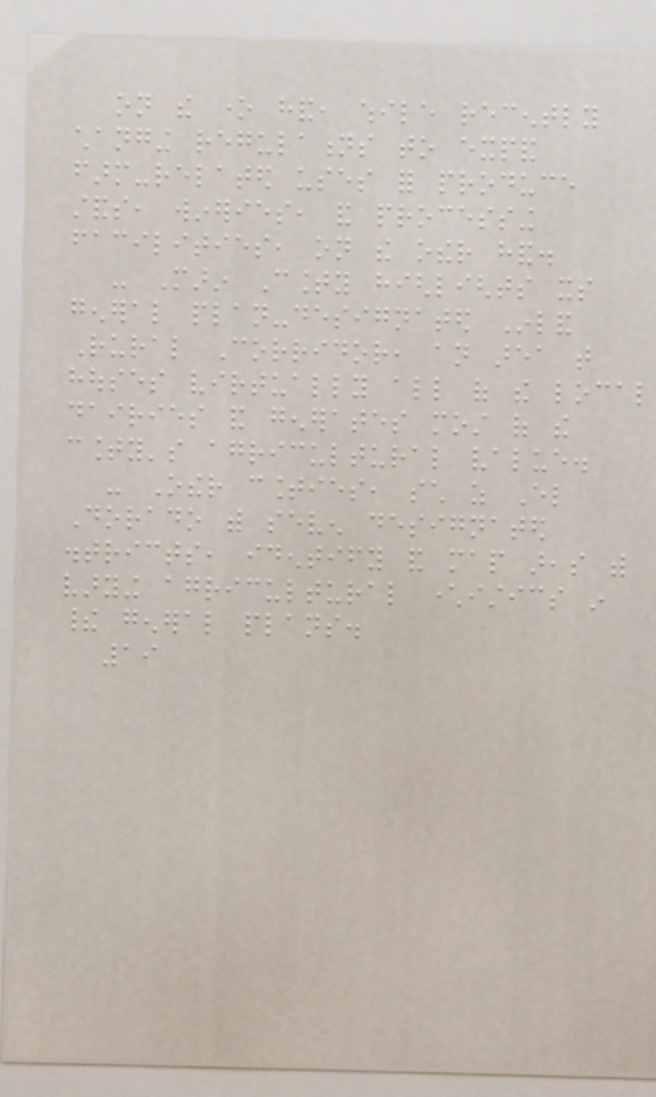on the one hand, while recently
changing regulations to expand
farm-related uses for produce
stands, wineries, and processing
facilities, on the other hand.
- Marin County highlights its
general plan-designated Inland
Rural Corridor, an area that
houses virtually all of the local
dairies and generates most of the
county's agricultural value.
- Other counties, such as El
Dorado with seven designated
districts, identify and map areas with
varying agricultural characteristics in
their general plans.
19
